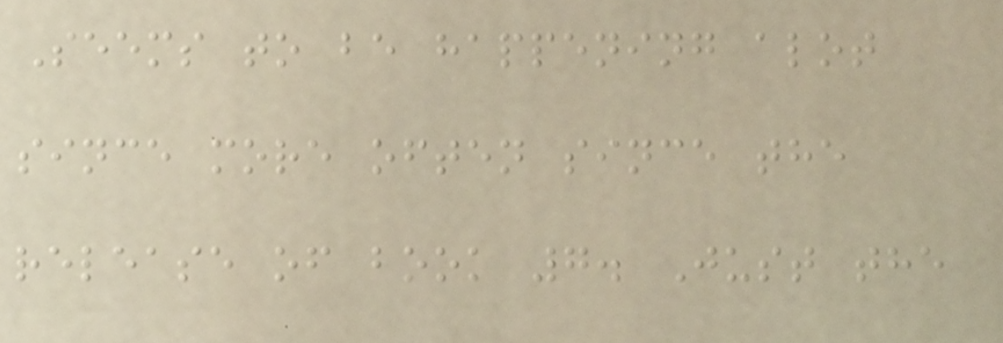Seems to be happening alot
since more often since the
release of book 7. Just the
